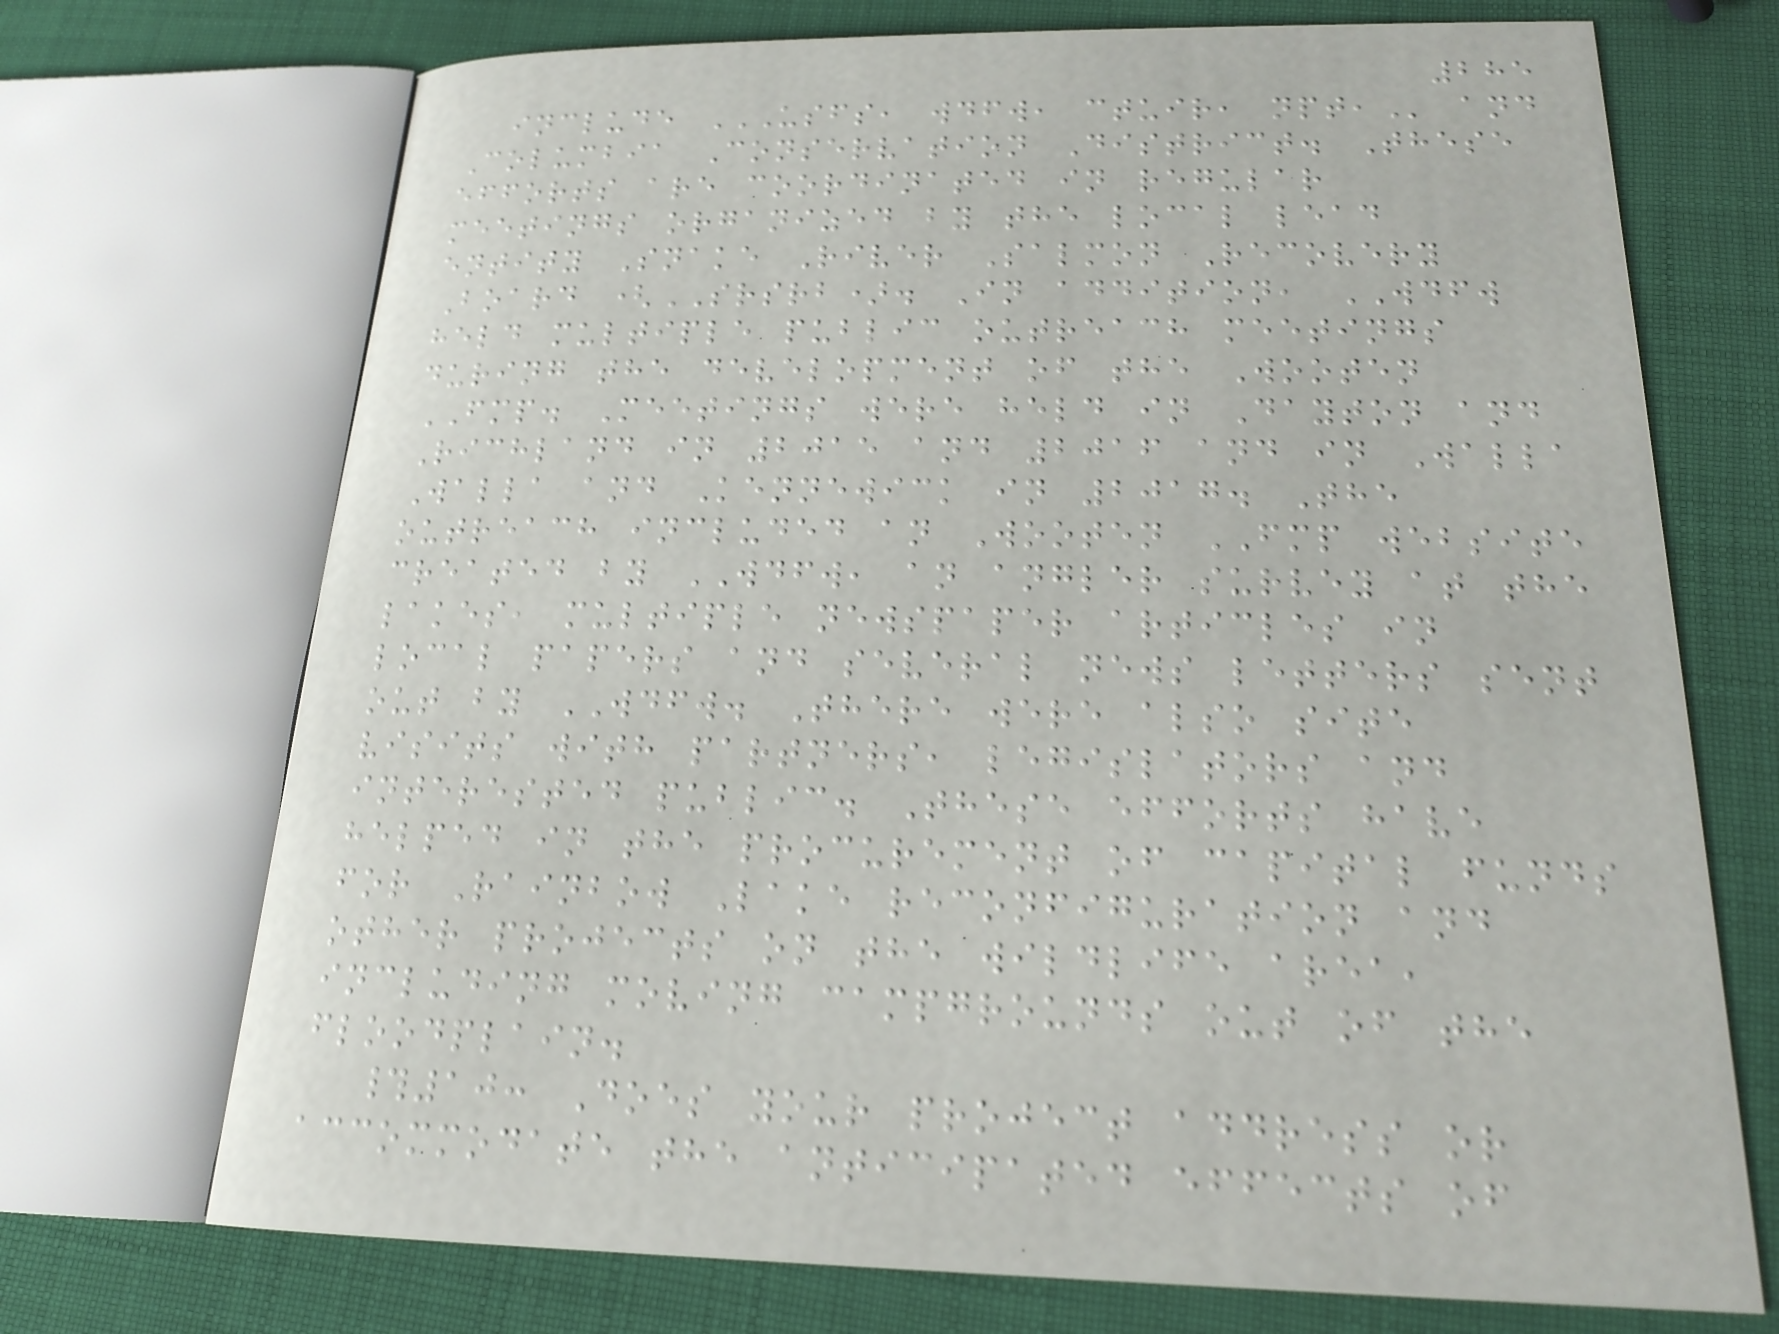285
include USFS, WDFW, CTUIR, NPT, and
Columbia Conservation District. These
efforts are coordinated in regular
meetings organized by the local lead
entity Snake River Salmon Recovery
Board (SRSRB). In addition, WDFW
held multiple public outreach meetings
during the development of the Wooten
FMP. Meetings were held in Dayton and
Richland in 2015 and 2016 and in Walla
Walla and Kennewick in 2017. The
outreach included an Wooten FMP website
created by WDFW, an angler survey at the
lakes, multiple newspaper articles in
local papers and several news letters sent
out by WDFW. There were also site
visits with partners, legislators and
interested public. These efforts have
helped in the procurement of capital funds
for Rainbow Lake reconfiguration and
other projects on the wildlife area,
including moving campgrounds out of the
floodplain.
#10: Does your project address or
accommodate the anticipated effects of
